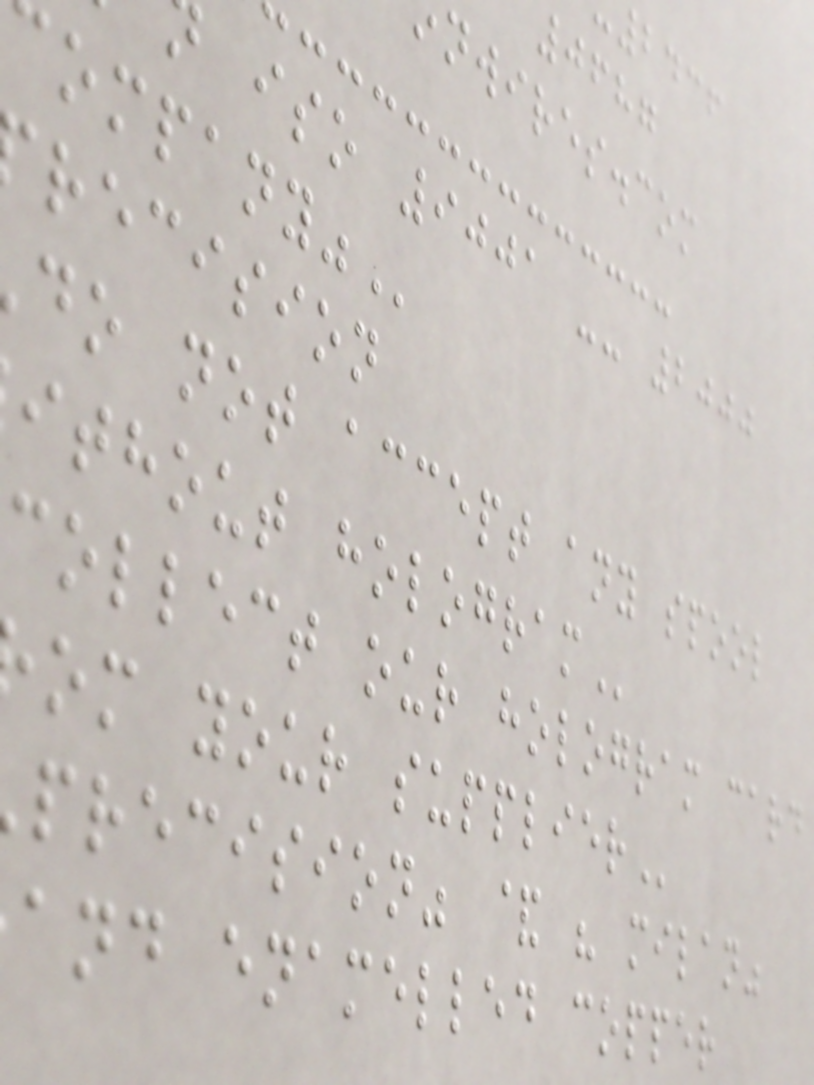0687
nwires.com
iso 9001 -- 2000
recision
do not accept any spool
ithout
collect our hologram card
om your
precision" &
and enamelled copper
